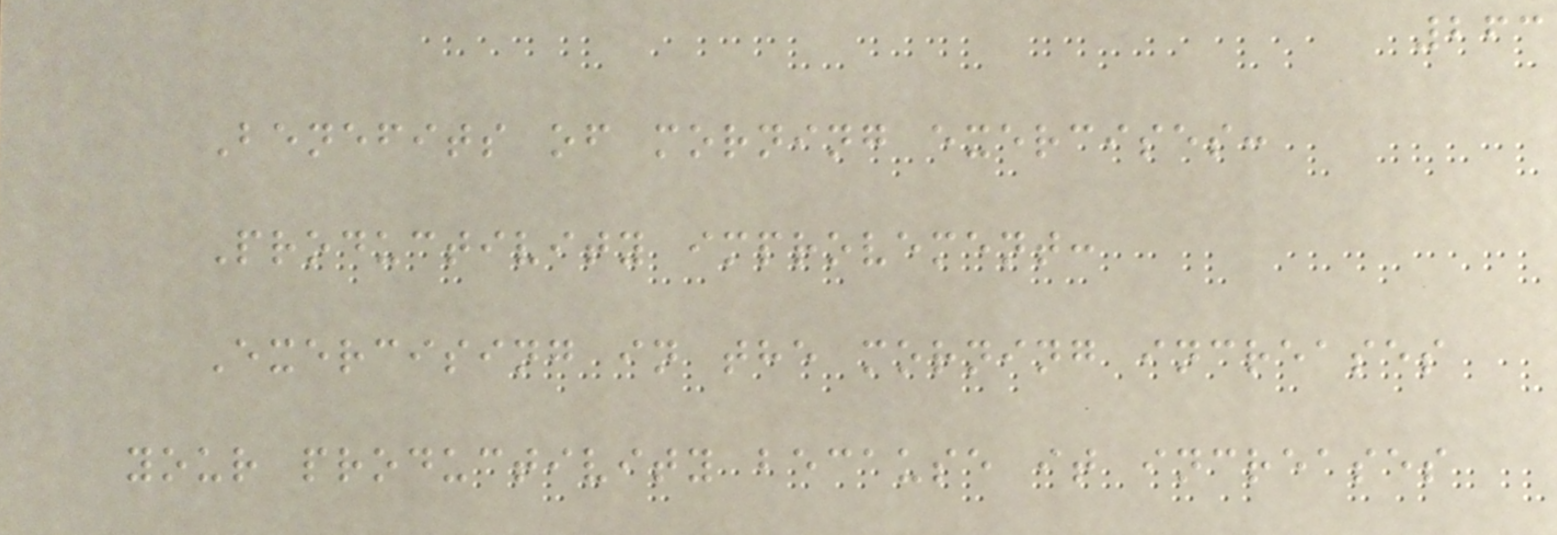263
Benefits of morning exercises:
Productivity improvement:
Exercising in the morning increases
your productivity because it increases
